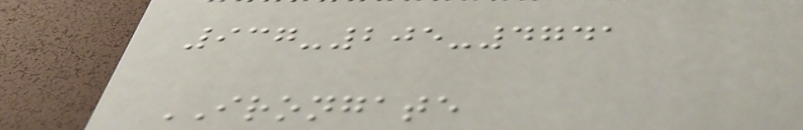937-205-4741
IRONGATE
